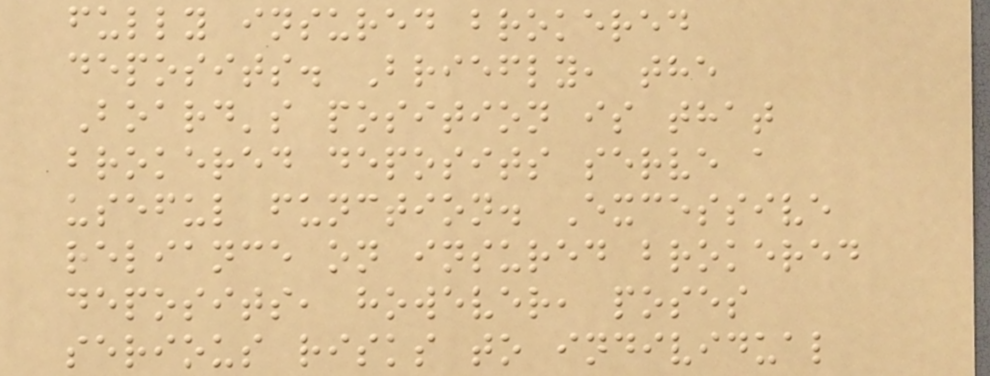fully insured brokered
deposits. Briefly, the
Board's position is that
brokered deposits serve a
useful function. Excessive
reliance on insured brokered
deposits, however, poses
serious risks to individual
